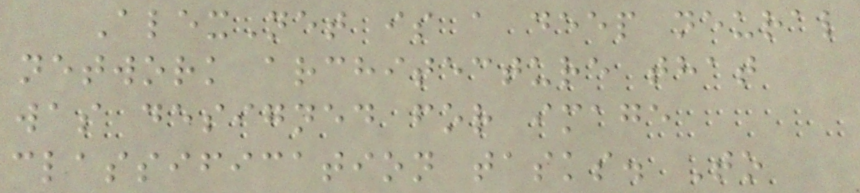AlexNet is a deep neural
network architecture that
was designed for image
classification tasks. To
